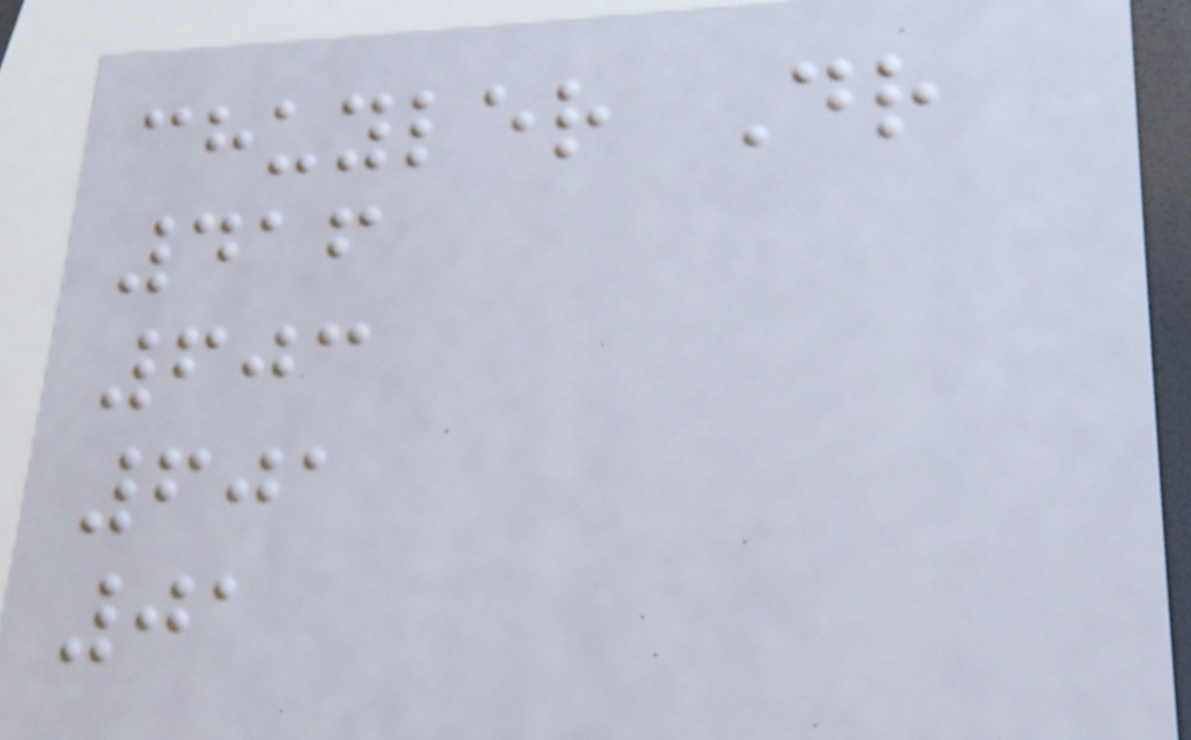chuyler Dr
416
603
601
01
